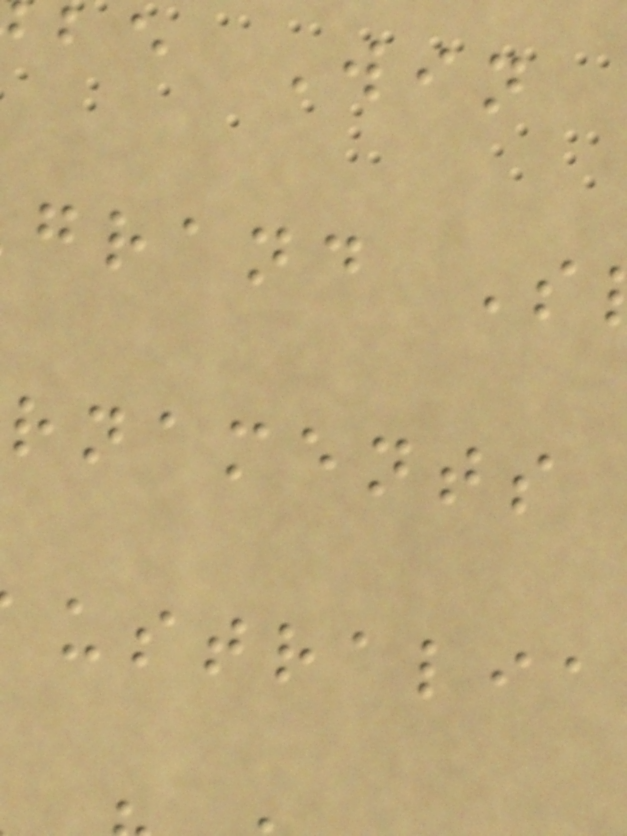be Win
grand S
rnaments
